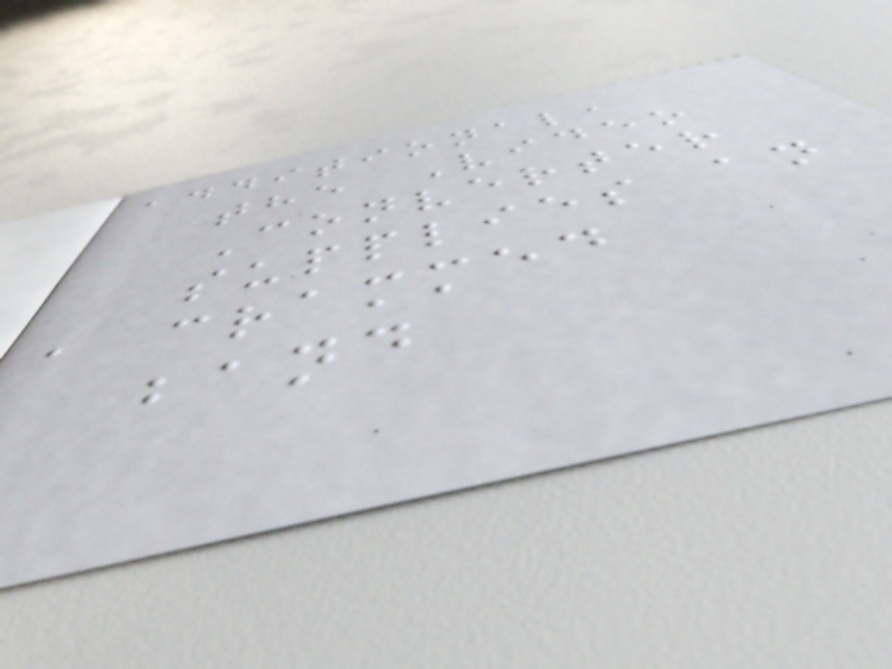additional,
the Video
Converter
supplies an
a crammed
band
